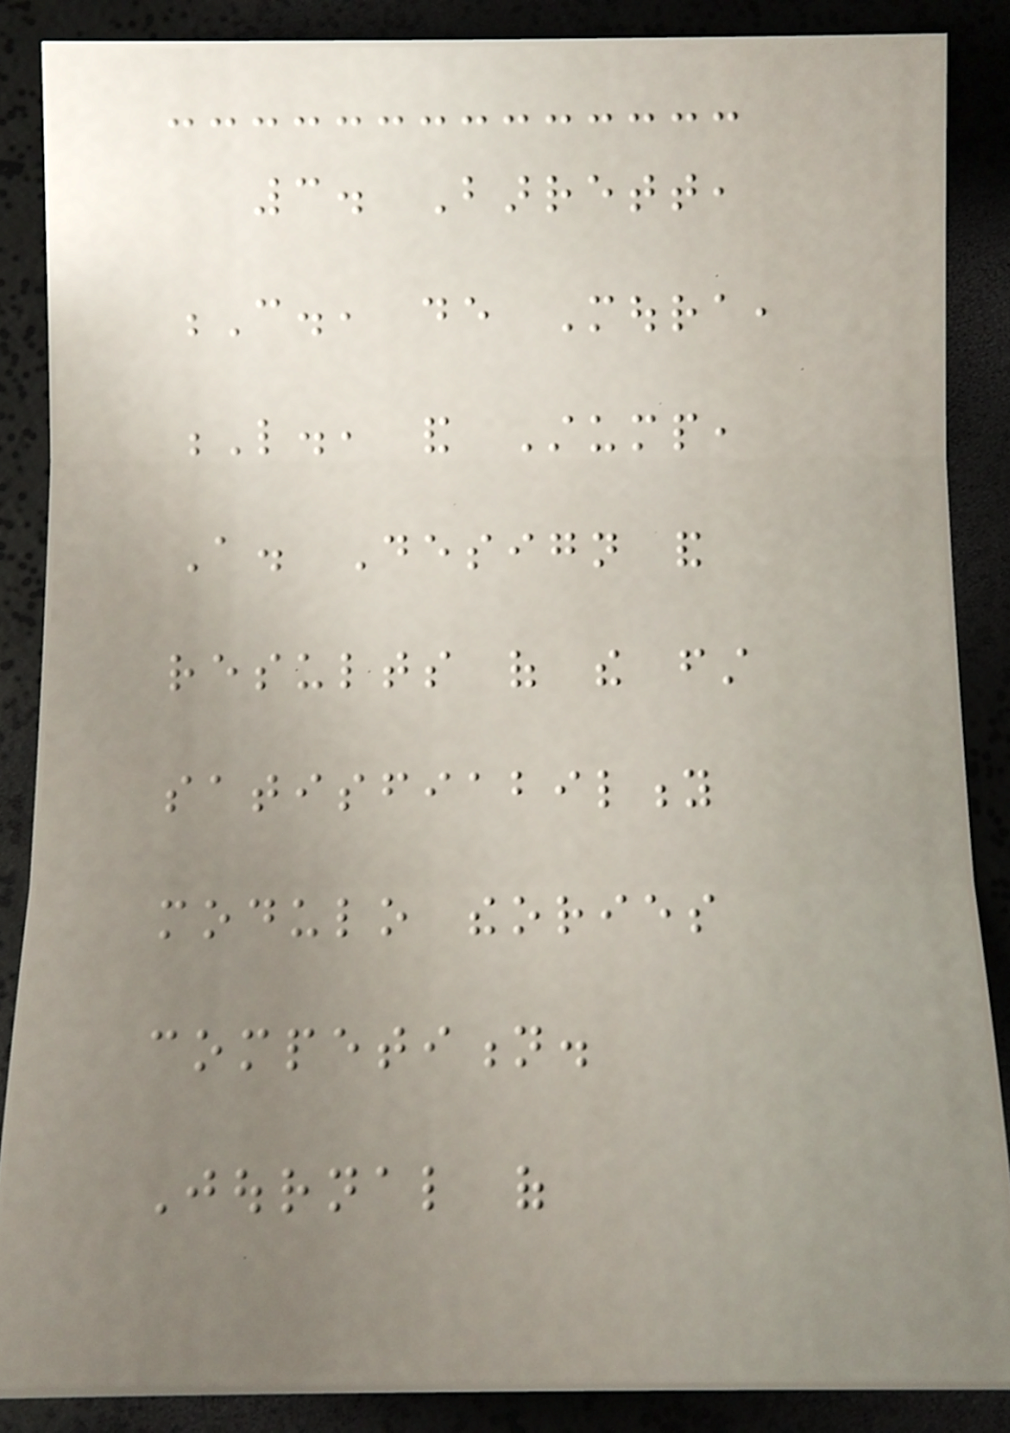3. Barrett,
C., de Moura,
L., and Stump,
A. Design and
results of the first
satisfiability
modulo theories
competition.
Journal of
